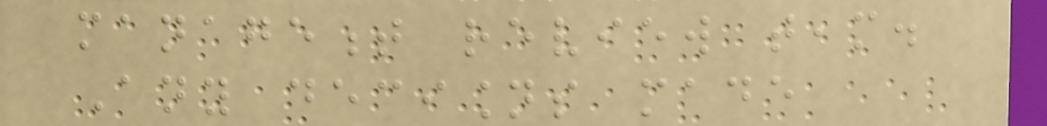management review team.
Any decisions made
